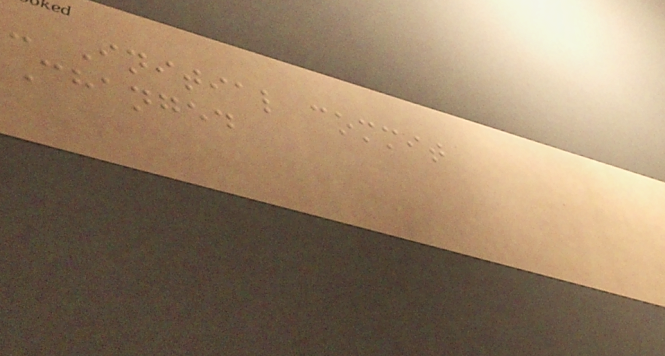- Initial commit
Changed
